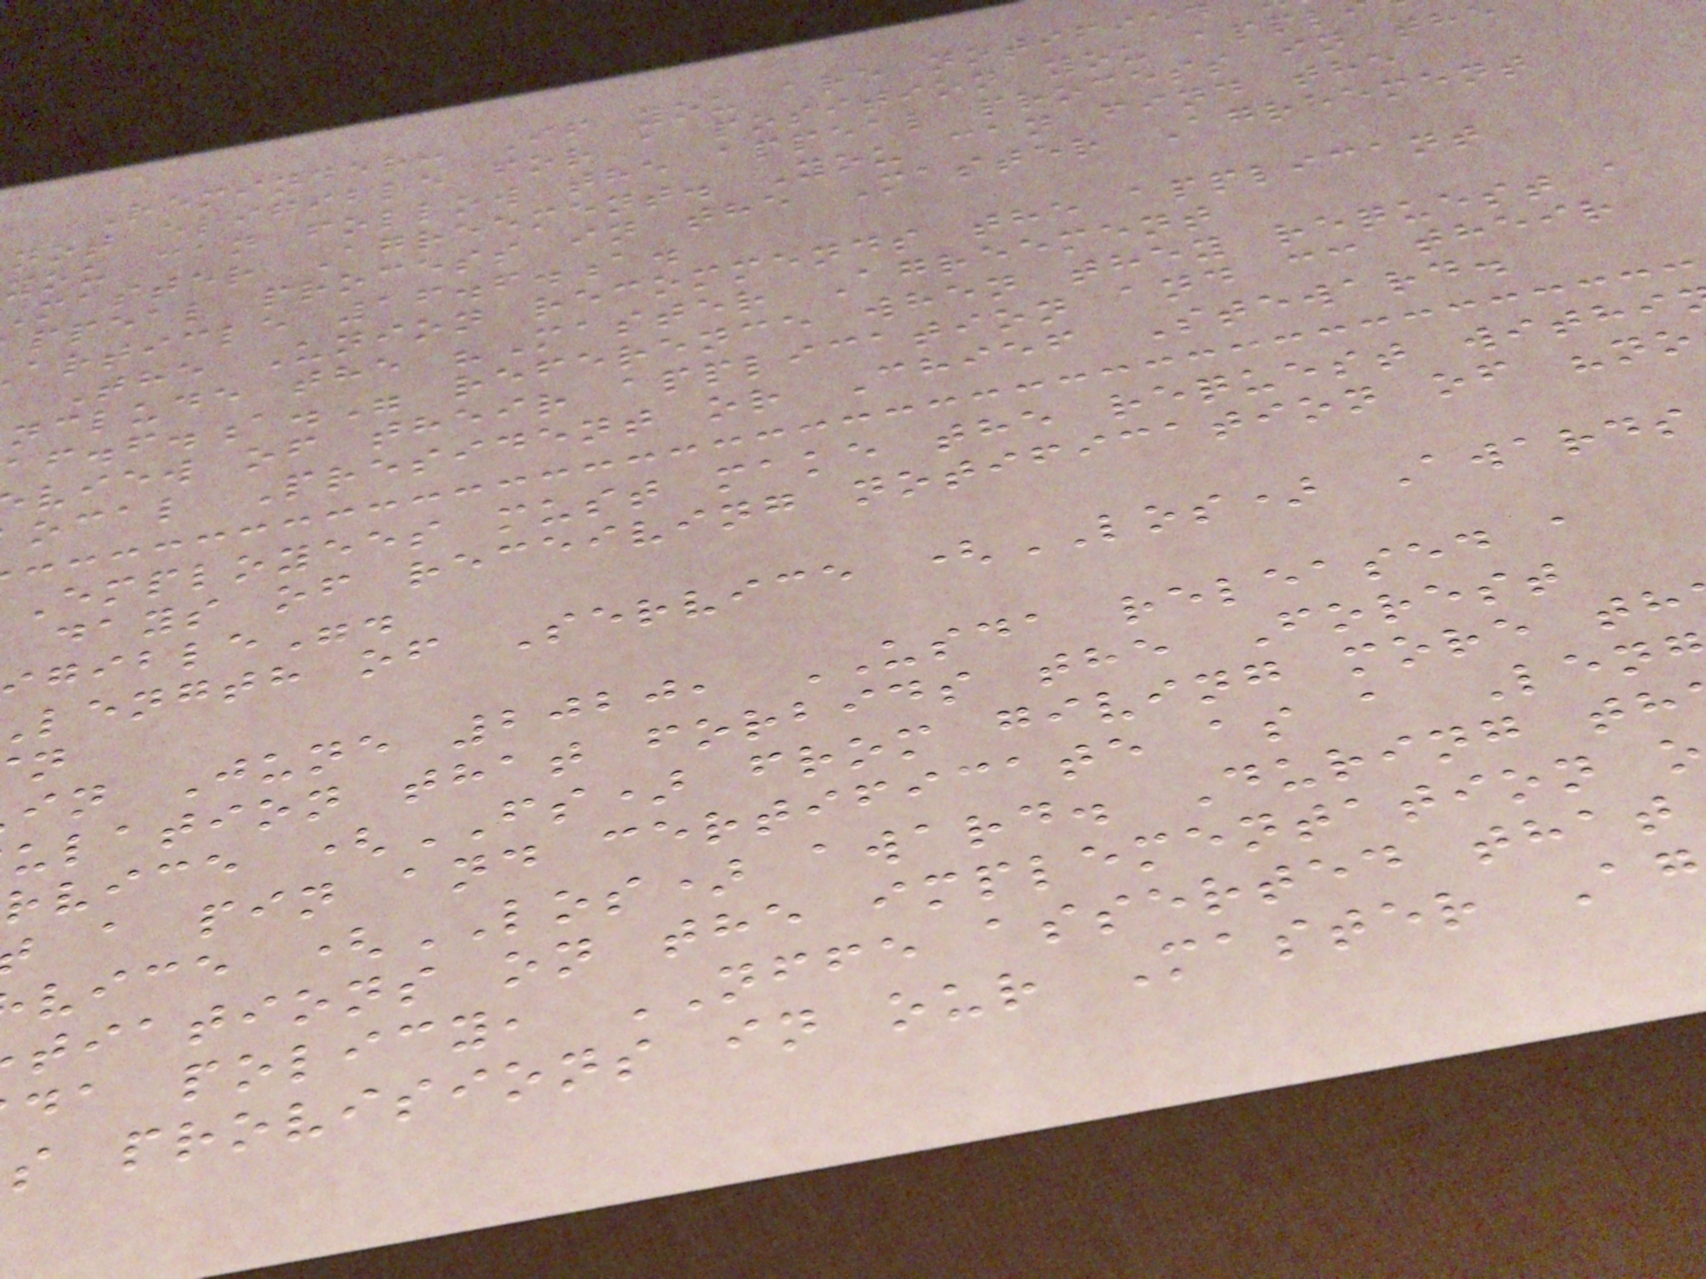Reminder: If you are notified
not eligible for a position you appl
you can follow the appeal process in the
master Agreement. You can find the
ppeal process in the Master Agreement
article 16.6.a.
The Union recommends the applicant
nclude the "Master Agreement
." reference when they request a
view of their application and cc their
ocal President or Chief Steward.
Employees must make the request withi
days of receiving notification of "no
gible".
length of Service (LOS) Awards
in June 2020, USDA released a
ulation that forbids the Forest
rvice (FS) from giving more th
a pin and certificate as a Len
vice (LOS) award. During th
tiations on the implementation
da policy, NFFE asserted that
s provisions in our Master Ag
